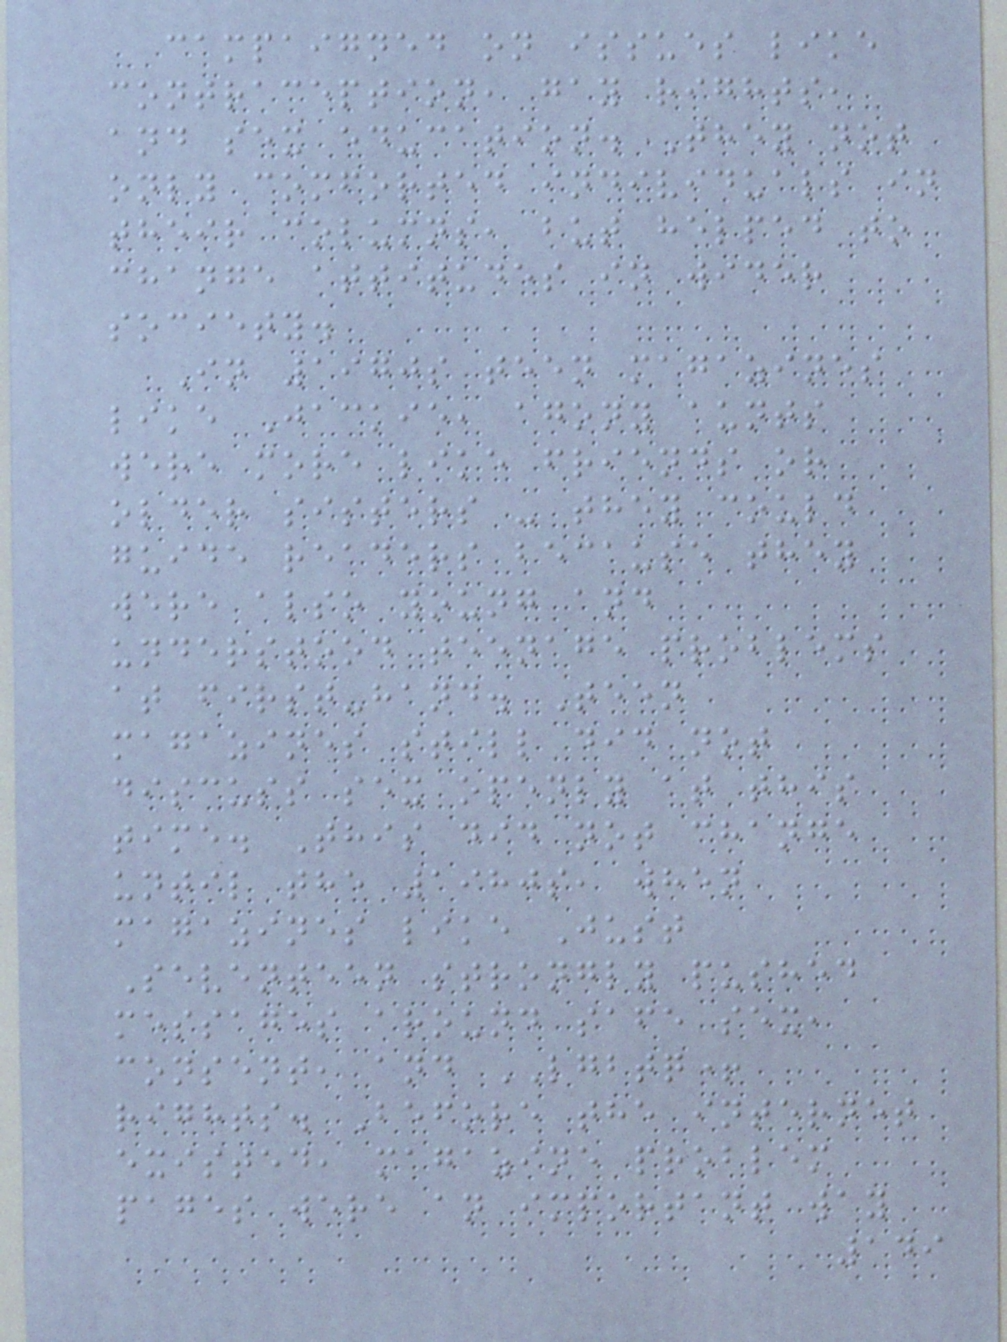campaigned on issues like
contraception, gay rights,
and sex education. They not
only comforted individuals in
their columns, but helped to
change attitudes in wider
society.
In 1970s teen magazines
like Jackie, agony aunts
were more like friends or
older sisters - they could
guide readers because they
were also young and
understood teenage problems
at first-hand. Teen
magazines still did not
discuss sex openly at this
time. This did not change
until the 1980s, when
magazines like Just
Seventeen strongly pushed
messages around safe sex,
consent, and LGBTQ+
rights. Before the internet
existed, magazine problem
pages were an important way
149
